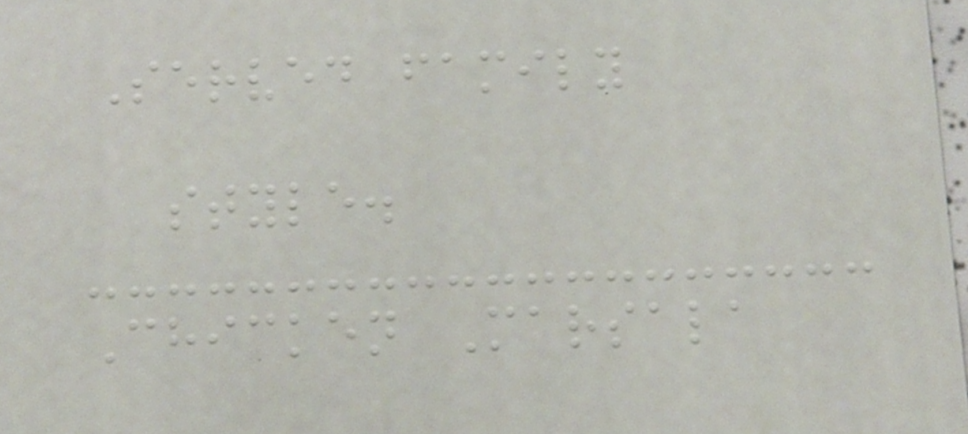Served family
style.
Chicken Marsala
